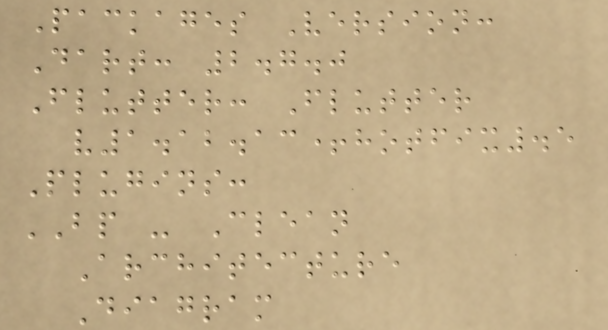Packages Version:
Dart: 2.7.0
Flutter: Flutter
v1.12.13+hotfix.5
Plugins:
BP - Clean
Architecture
Diagram
